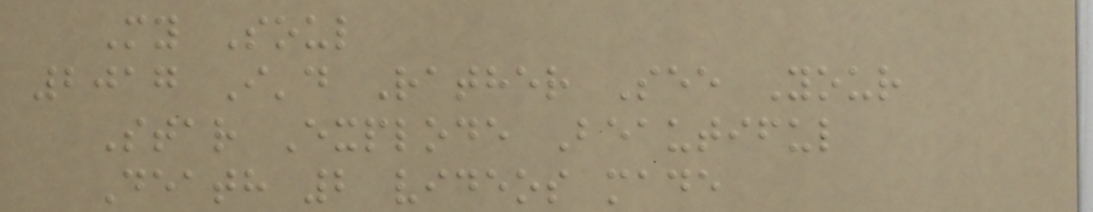My Soul
2017 I'd Rather See Your
Star Explode Beautiful
Death 2 videos made
